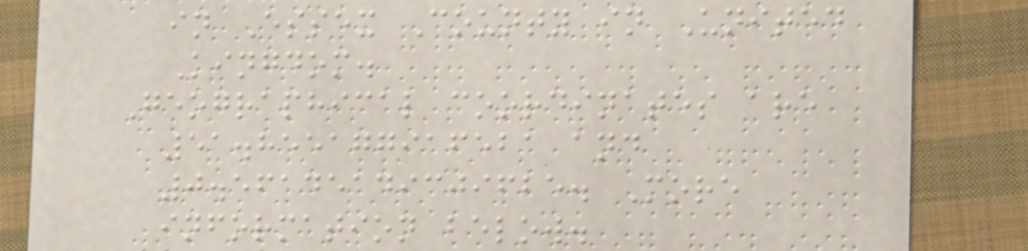in Essex County in United
Kingdom.
Geographical coordinates are
51.855177916521 and
0.56145149309625. More
information below.
